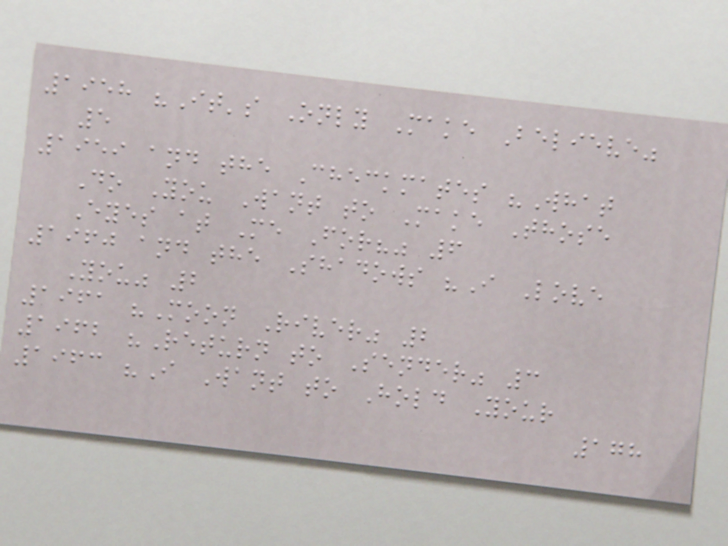1958 "It's Only Make Believe"
5
1959 and the Checkmates "What
Do You Want to Make Those
Eyes at Me For?" 6
1960 and the Shadows "I Love
You" 2
1961 "Moon River" 2
1962 "Return to Sender" 3
1963 "I Want to Hold Your
178
